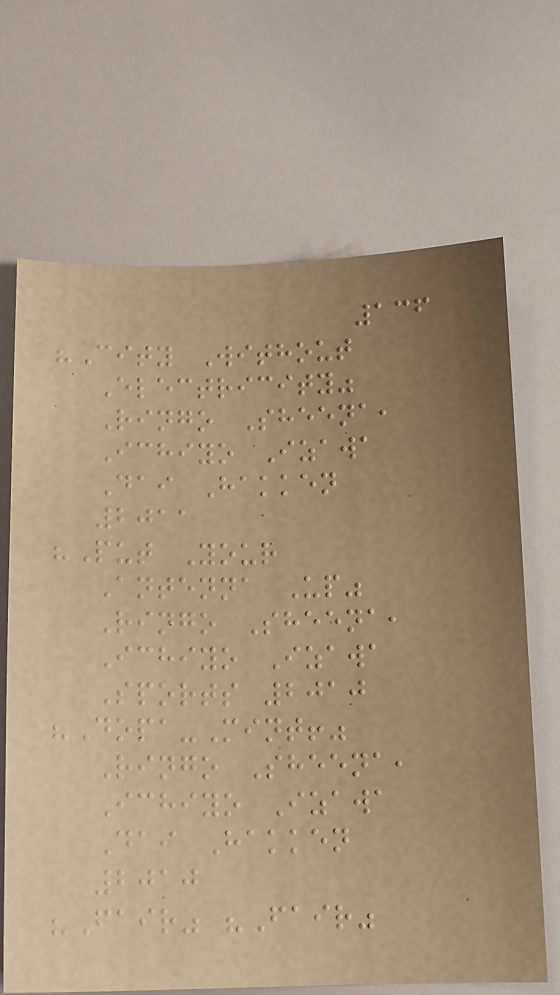136
"City Without
Electricity"
Ringo Sheena,
Ichiyo Izawa
Dai Hakken
2011
"Put Your
Antenna Up"
Ringo Sheena,
Ichiyo Izawa
Sports 2010
"Dopa-Mint!"
Ringo Sheena,
Ichiyo Izawa
Dai Hakken
2010
"Fair" "Fair"
